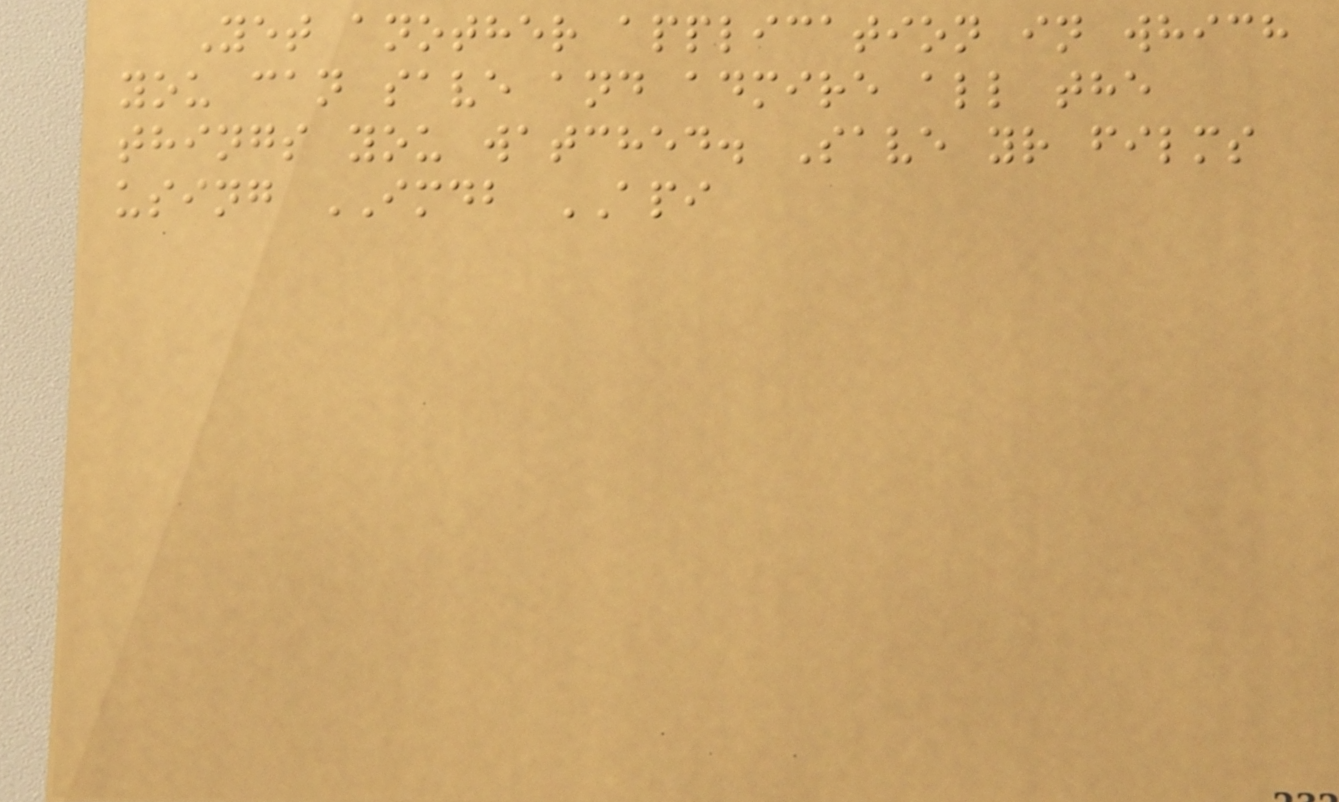Yet another application in which
you can save and admire all the
things you watched. Save yr films
using IMDB API
